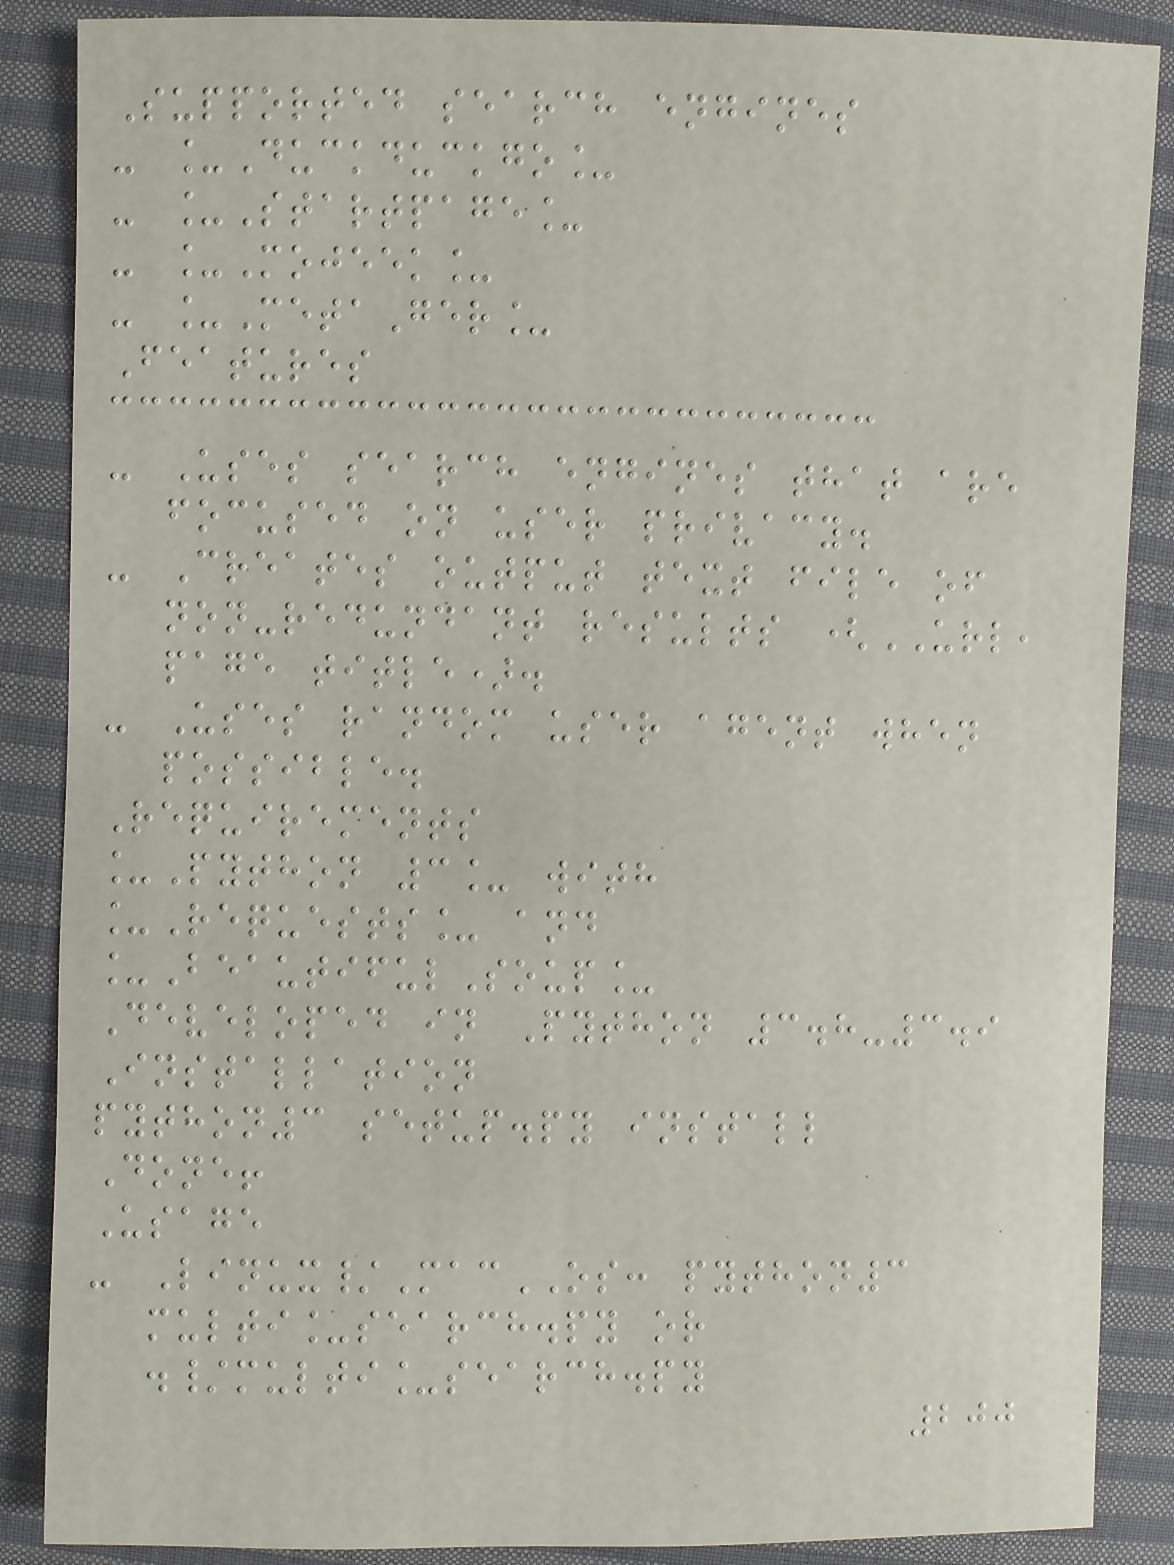Supported search engines
- _Duckduckgo_
- _Startpage_
- _Mojeek_
- _MetaGer_
Features
- Uses search engines that are
focused on user privacy.
- Creates output text file of
non-redundant results (URL,
page title).
- Uses random user agent when
possible.
Requirements
_Python 3_ with
_Requests_ and
_BeautifulSoup_
Developed in Python 3.8-3.9
Installation
python3 setup.py install
Done!
Usage
- Linux/MacOS: python3
multi_search.py or
./multi_search.py
200
